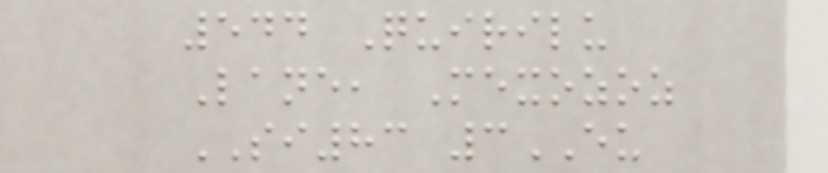544 Quirilu
Lane, Mexozoz
SI83 3EU
